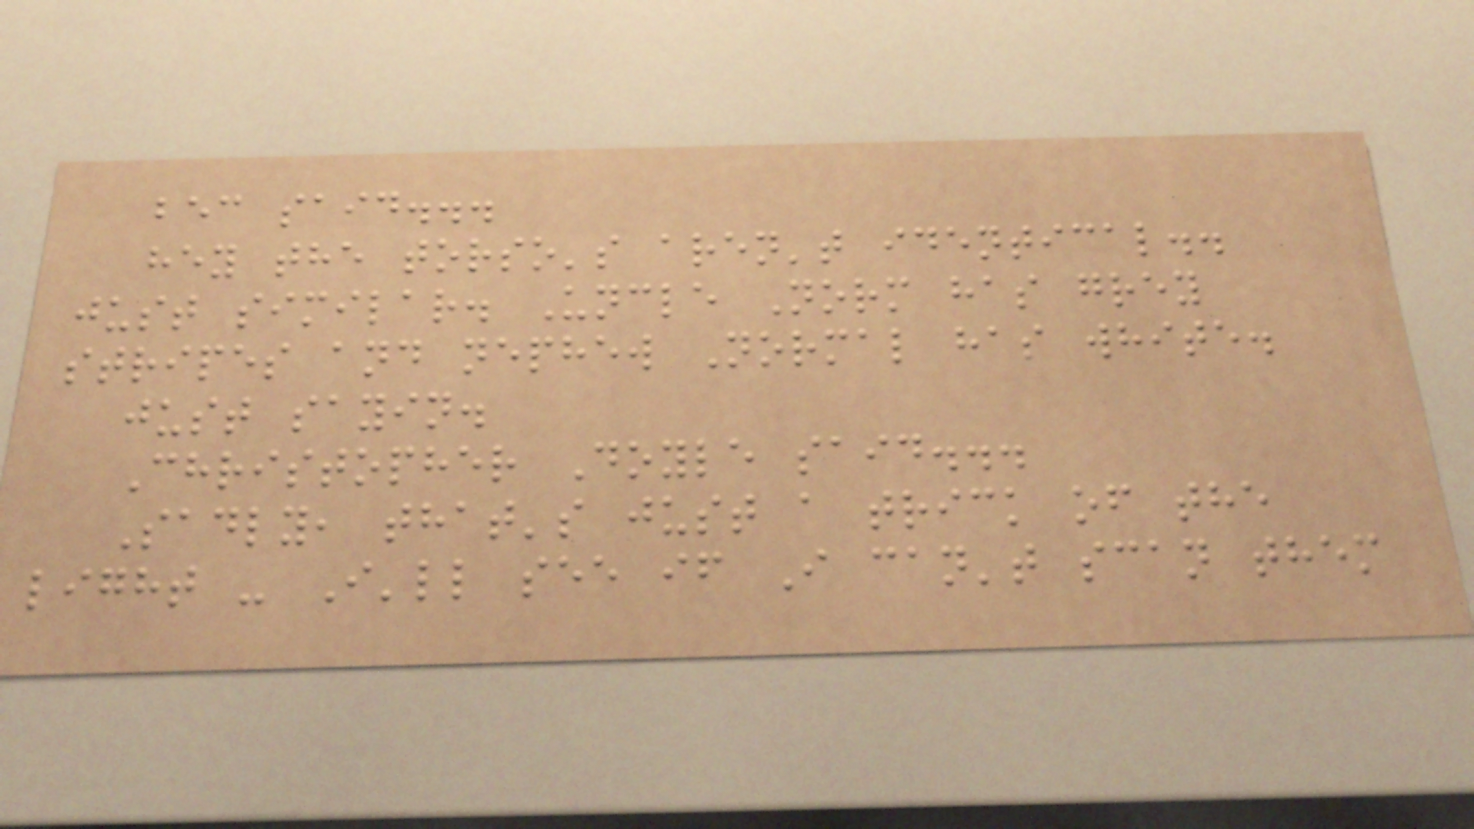bec said...
hey the torso's aren't identical..
just similar. Uncle Norm has grey
stripes and nephew Normal has white.
just sayin.
Christopher Doyle said...
Sadly, that's just a trick of the
light - I'll see if I can't scan them
